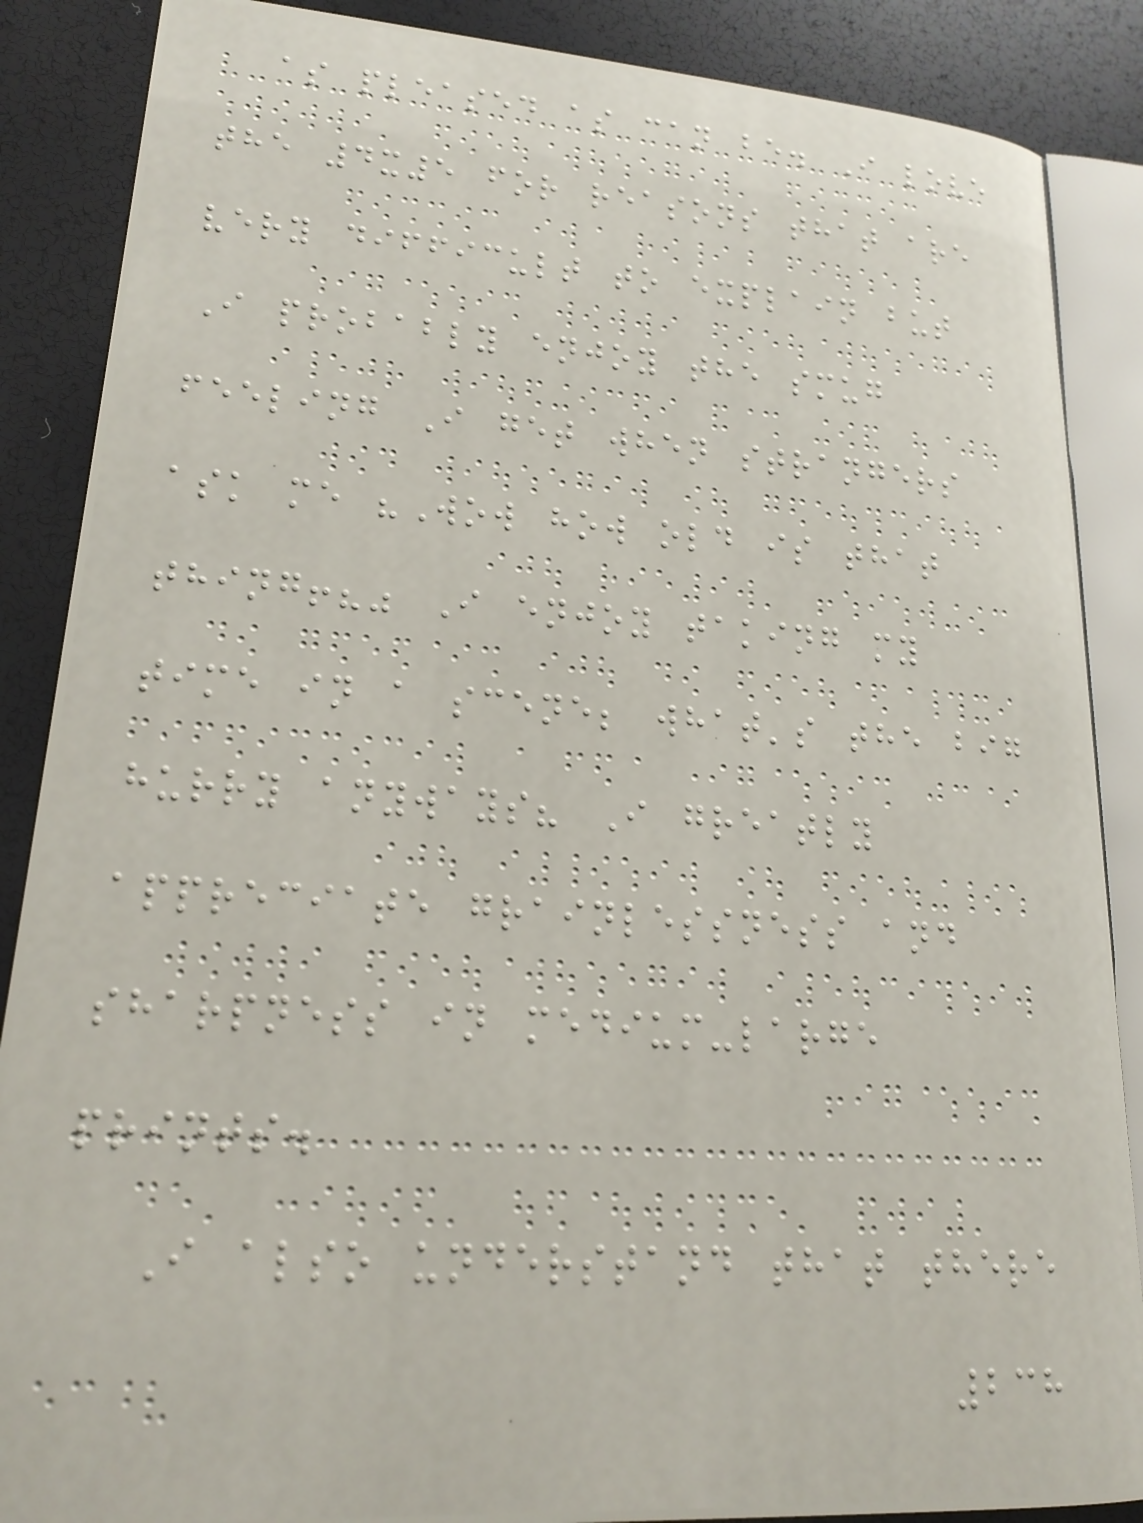as pleased as can be. I love
the 4x5 for reasons that are
very difficult to explain but
I probably enjoy the smug
feeling I get when strangers
ask me "Wow how old is that
thing!?" I enjoy taking my
time in a scene; what's the big
hurry anyways? I greatly
appreciate grainlessness and
sharpness in medium-large
prints.
I also understand that there
238
